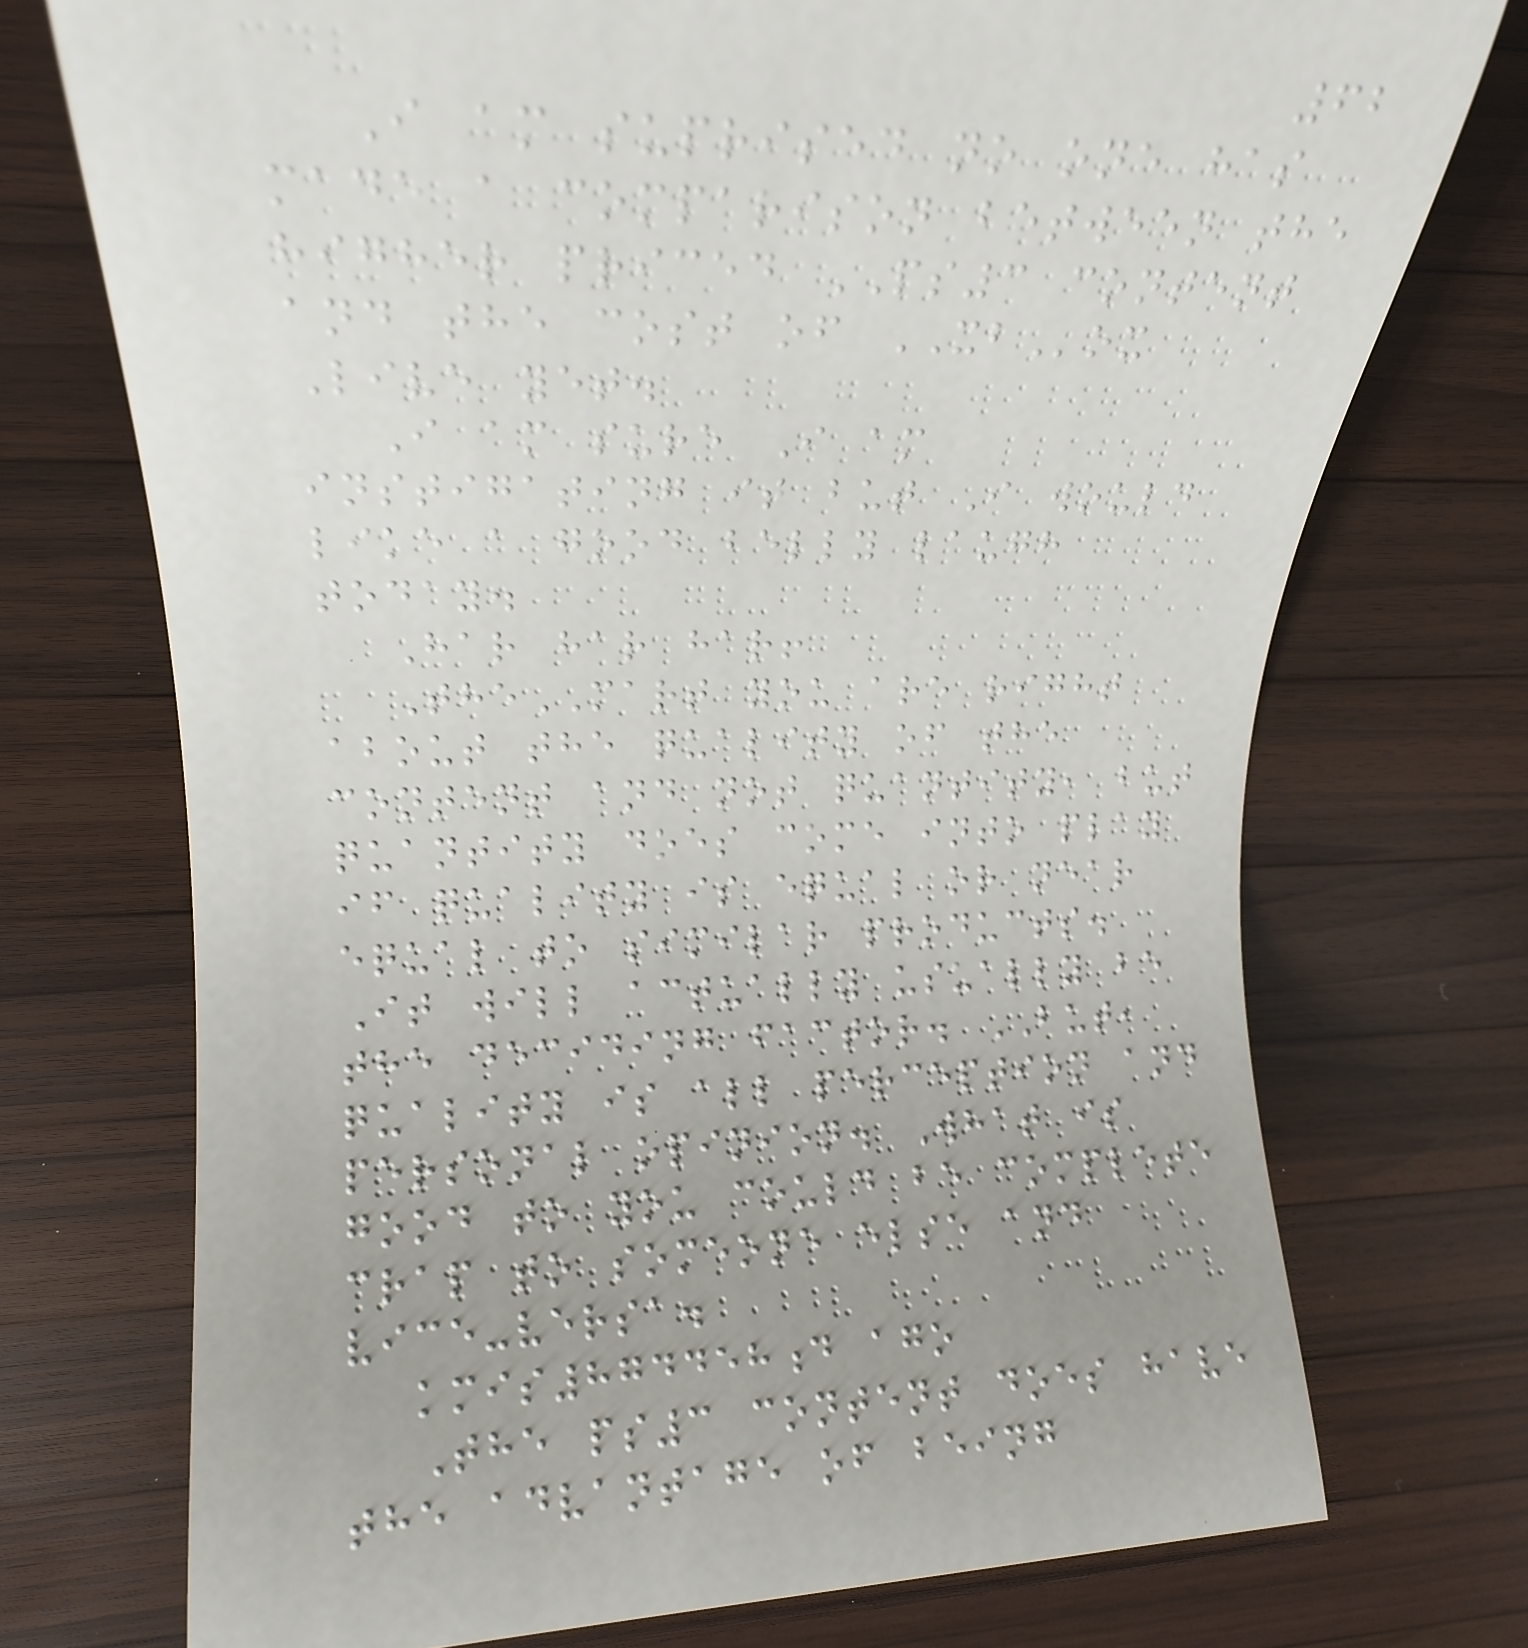62
I am suprised no one has
made a comparison between the
higher priced PS3 content
and the cost of XBox
Live yet.
I am sure I am
instigating it but I would
like a good belly laugh
today.
Har har har!
TheMART you are right
about the quality of the
content and not quantity, but
quantity does come into play
if quality is equal or near
equal to similar products.
It will actually usually be
the deciding factor. BUT,
quality is all perception and
personal opinion. What is
good to you could be complete
crap to someone else and
vice-versa.
kmis874458d ago
The ps3 content does have
the advantage of being
